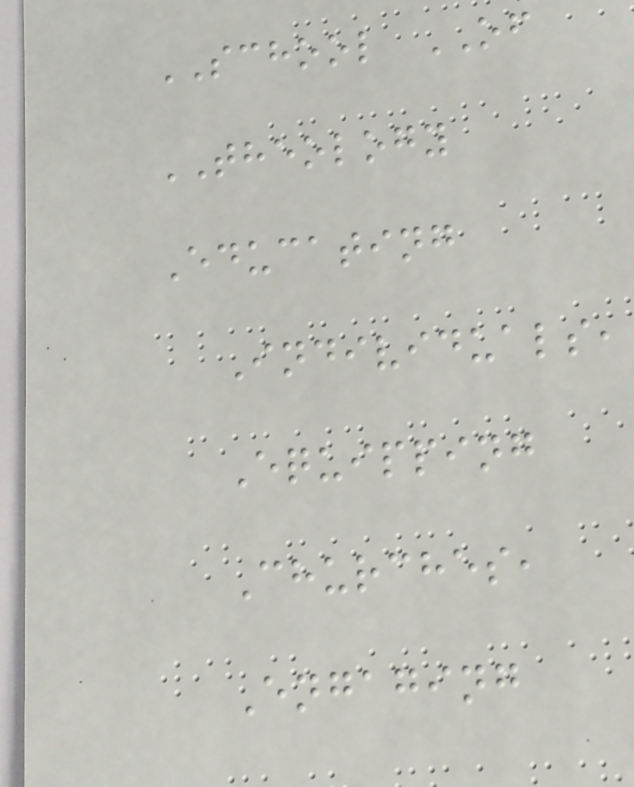SCHOOL OF
THEOLOGY
Educating
Individuals,
Equipping
Churches,
Engaging
